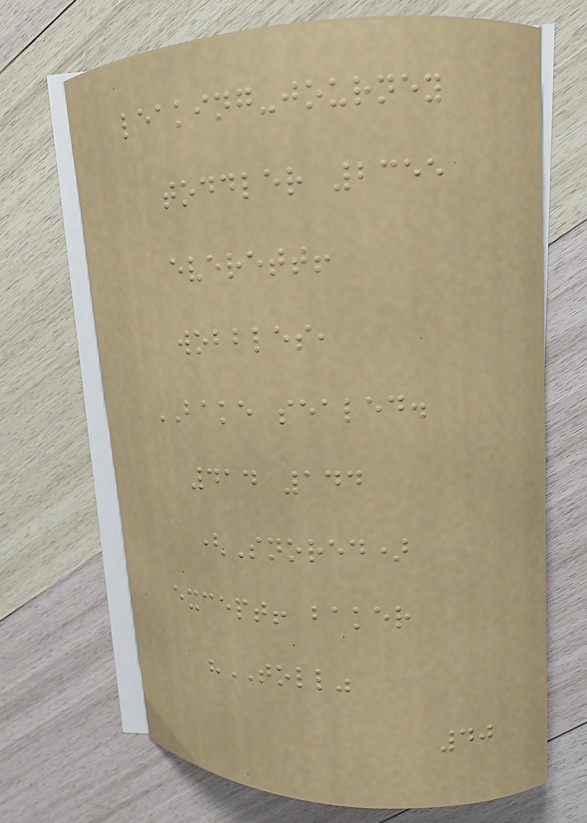leaking-journey
toddler 2355
everett!
wobbles,
BAKE sealed.
414 144
(Snored)
except! baker
"TOLL"
40
